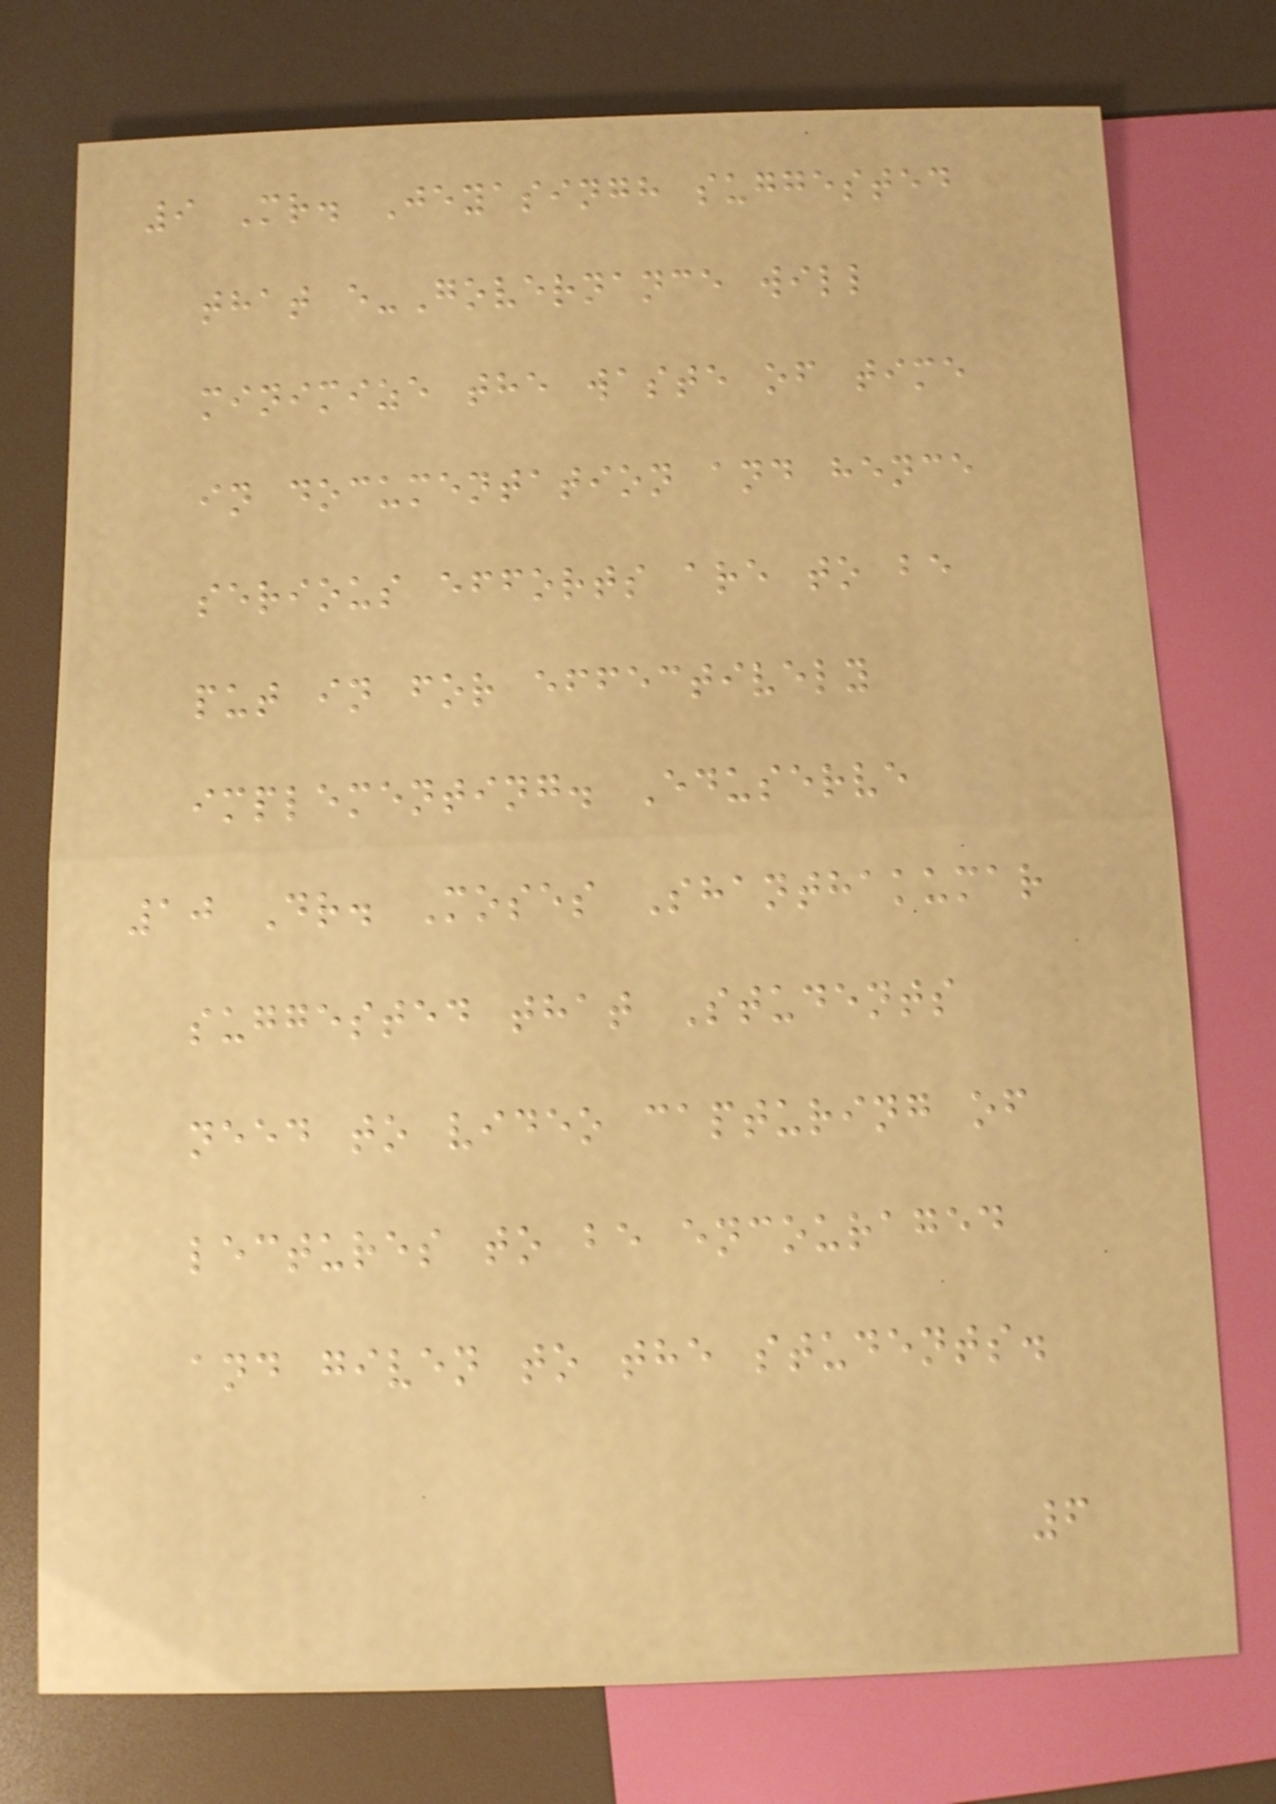9 Mr. Jeyasingh suggested
that e-Governance will
minimize the waste of time
in documentation and hence
serious efforts are to be
put in for effectively
implementing. Eduserve
10 Dr. Moses Shanthakumar
suggested that Students
need to video capturing of
lectures to be encouraged
and given to the students.
6
